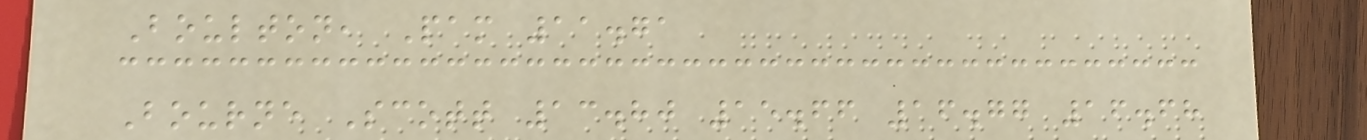Boulton, Pam 11.71
Bourne Scott 13.80 15.66 16.77 16.68
